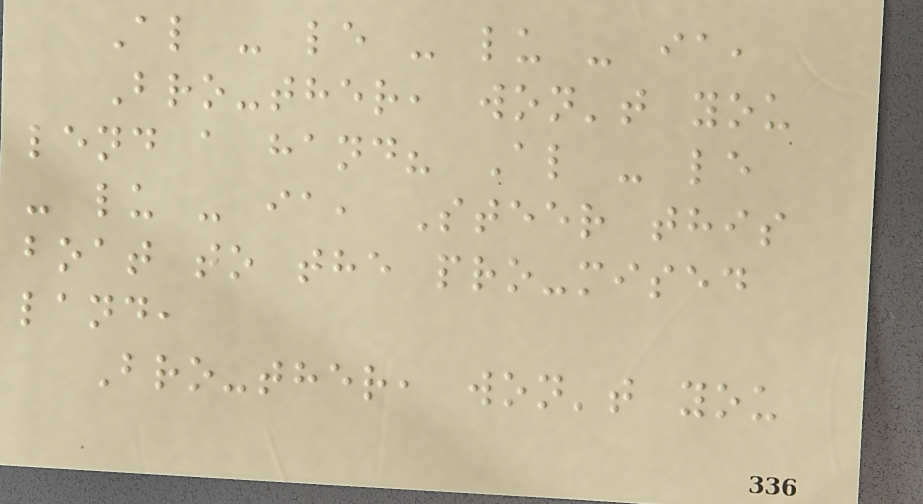Al - le - lu - ia,
Bro-ther, won't you
lend a hand? Al - le
- lu - ia, Steer this
boat to the pro-mised
land,
Bro-ther, won't you
